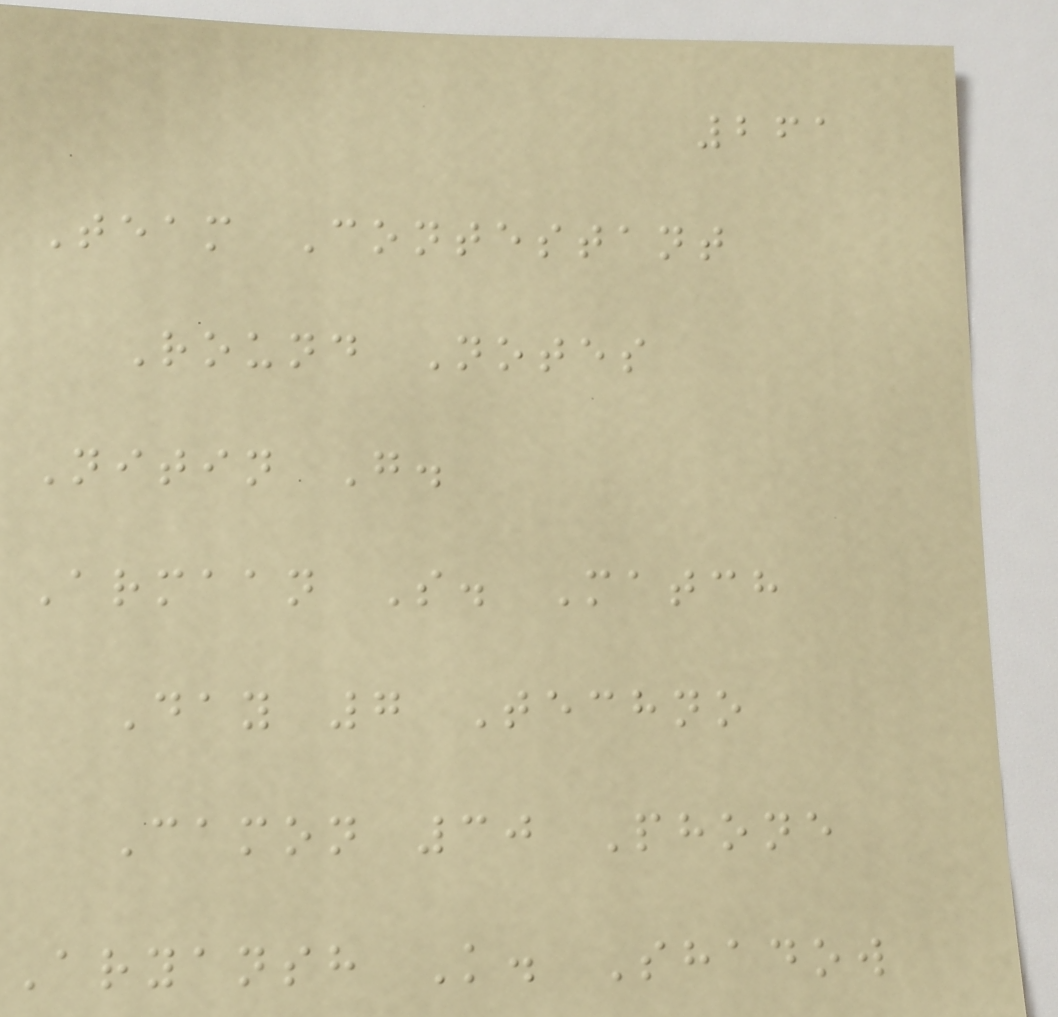261
Team Contestant
Round Notes
Nitin G.
Armaan S. Match
Day 7 Techno
Camon 30 Phone
Aryansh K. Shadow
